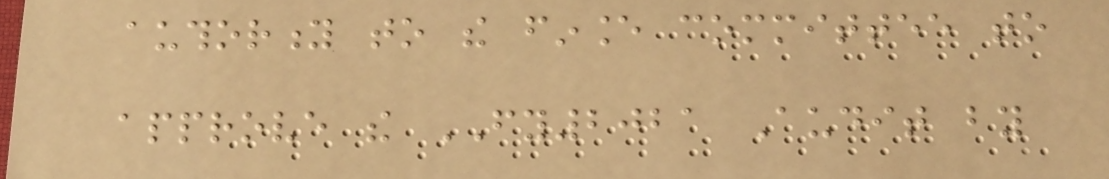authority to the finance committee to
approve the FY2021 Audit by
